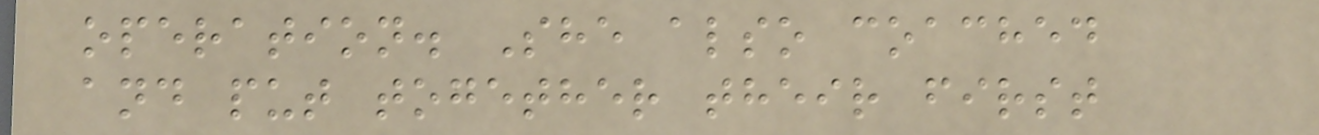operation. She also coached
and put together their first
